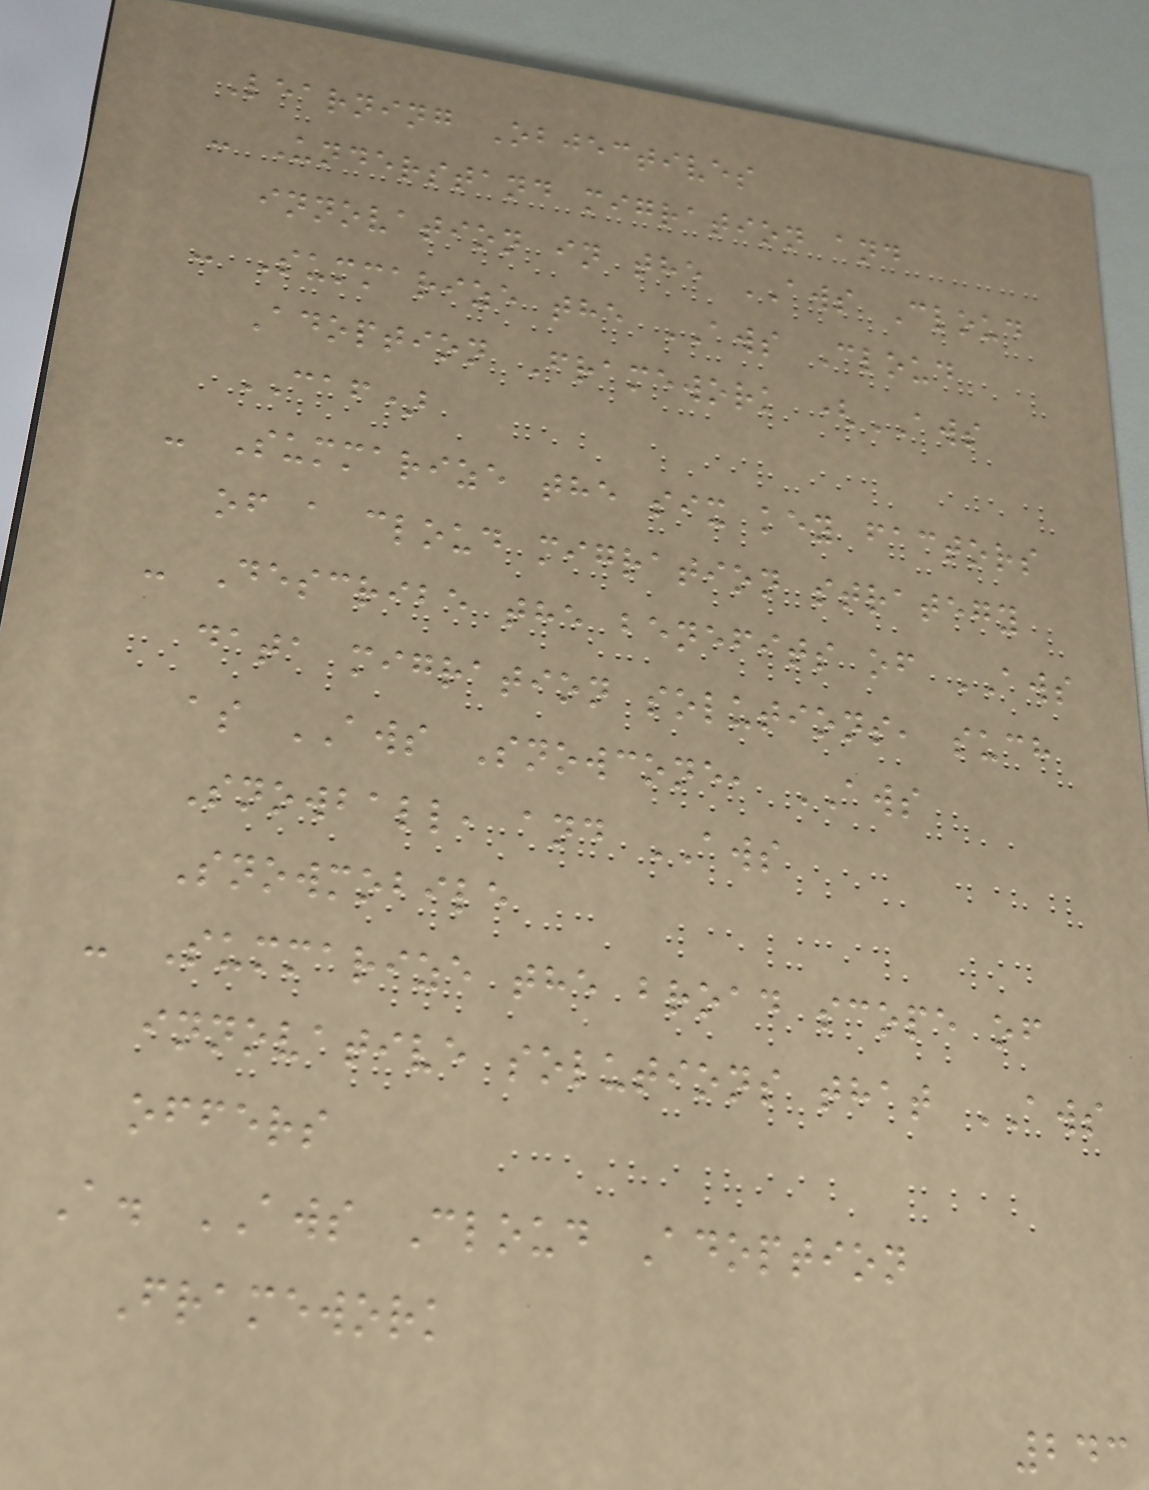Learning Objectives
- Understand migration and
innovation in the AWS Cloud
- Summarize the AWS Cloud
Adoption Framework (AWS
CAF)
- Summarize the six key factors
of a cloud migration strategy
- Describe the benefits of AWS
data migration solutions, such
as AWS Snowcone, AWS
Snowball, and AWS
Snowmobile
- Summarize the broad scope of
innovative solutions that AWS
offers
A. AWS Cloud Adoption
Framework
243
